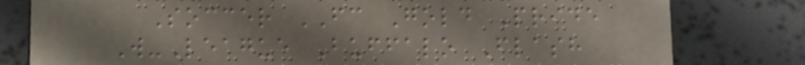Soccer FC Gold Pride
W-League Buffalo Flash
